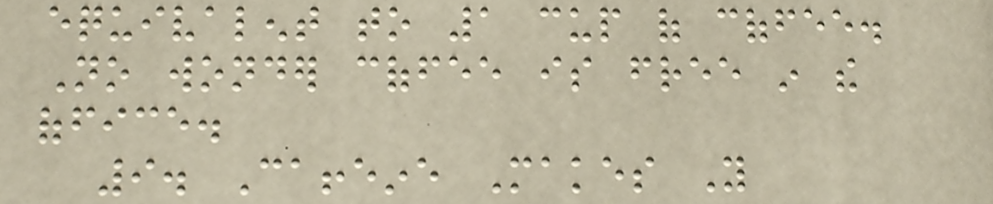equivalent to 1 cup of coffee.
No wonder coffee is free in the
office.
9. Caffeine Makes You
